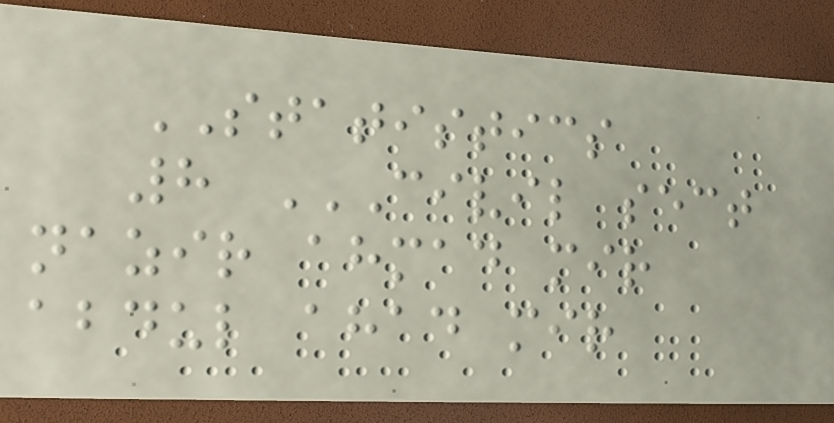STATISTICS
8 CIVIL SECT
NAZIR AHMAD MIR
ABDUL AHAD MIR
